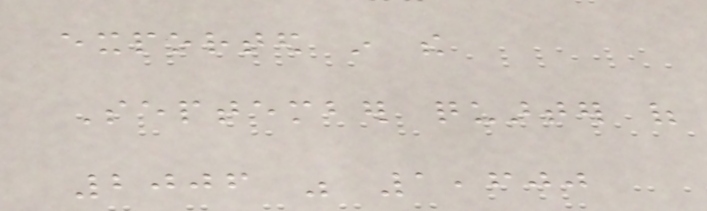exported in the
September quarter of
2006 was 1,600
